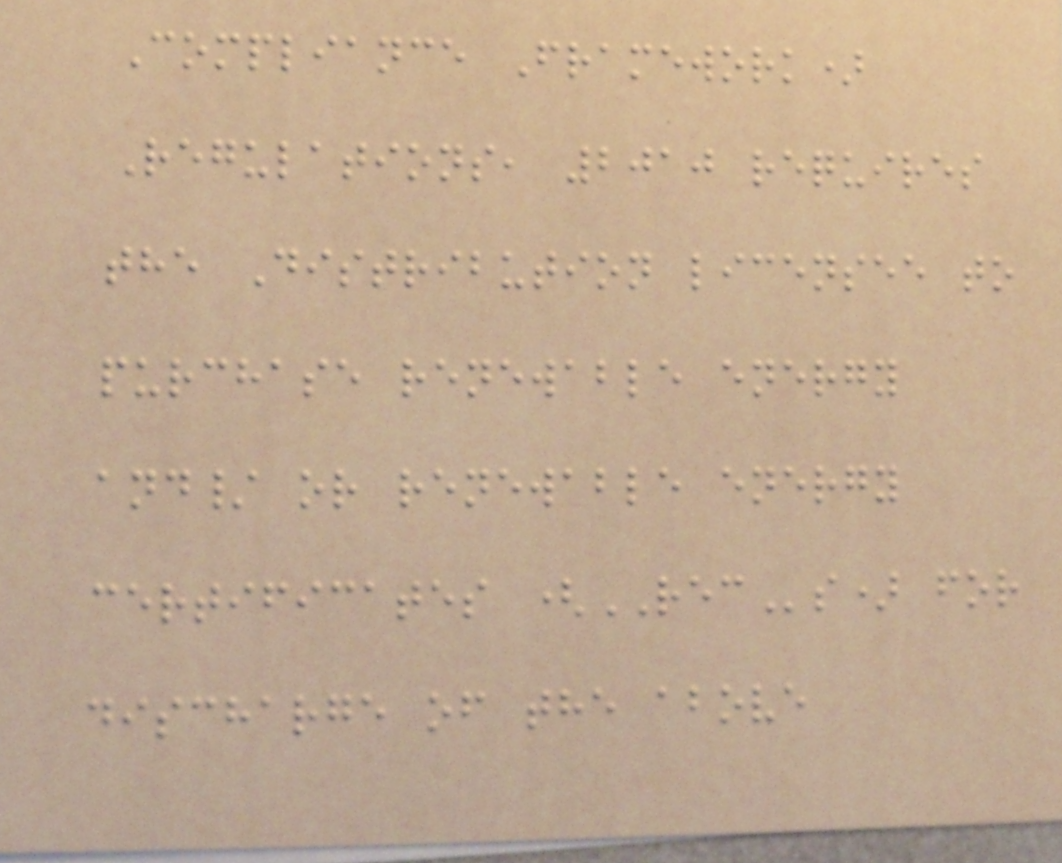Compliance Framework)
Regulations, 2010 requires
the Distribution licensee to
purchase renewable energy
and/ or renewable energy
certificates (RECs) for
discharge of the above
